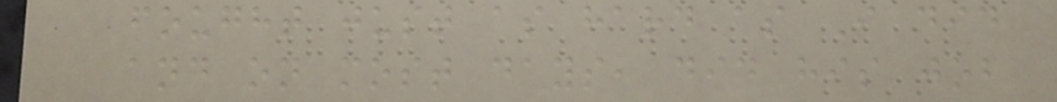fought just as hard as I did
and on most days, did his job
